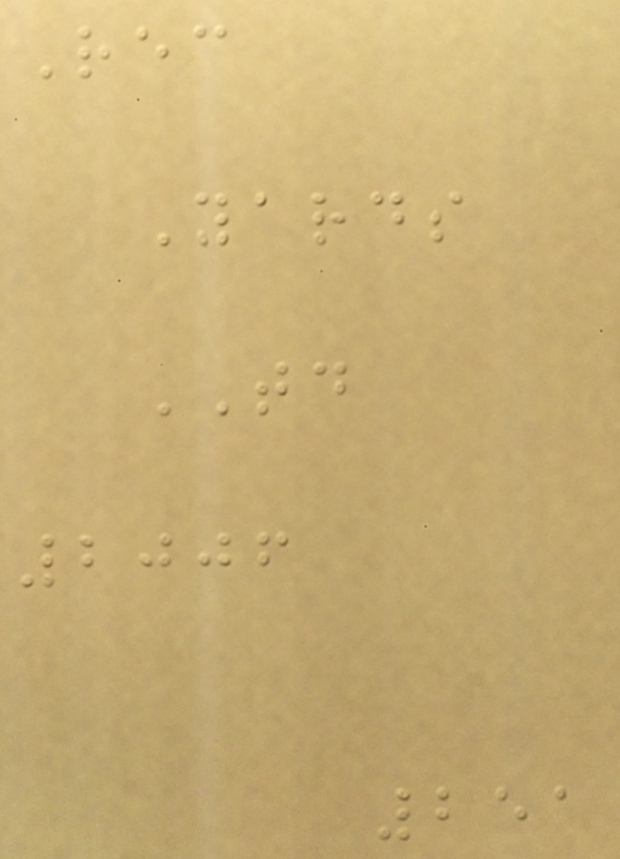Rec
Yards
TD
2006
251
